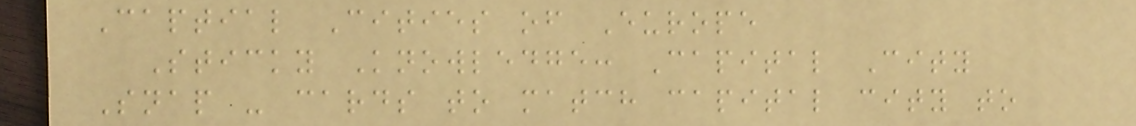Captial Cities of Europe
Sticky Knowledge: Capital City
Snap - cards to match capital city to
